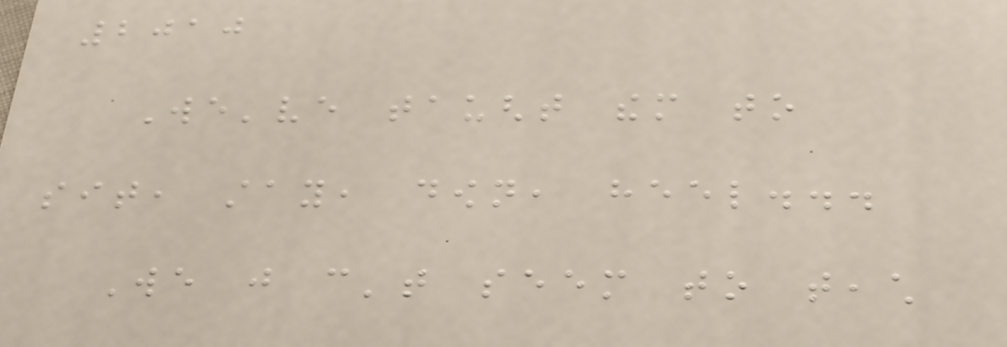2010
We've taught them to
sit, stay, down, heel...
We just can't seem to teach
